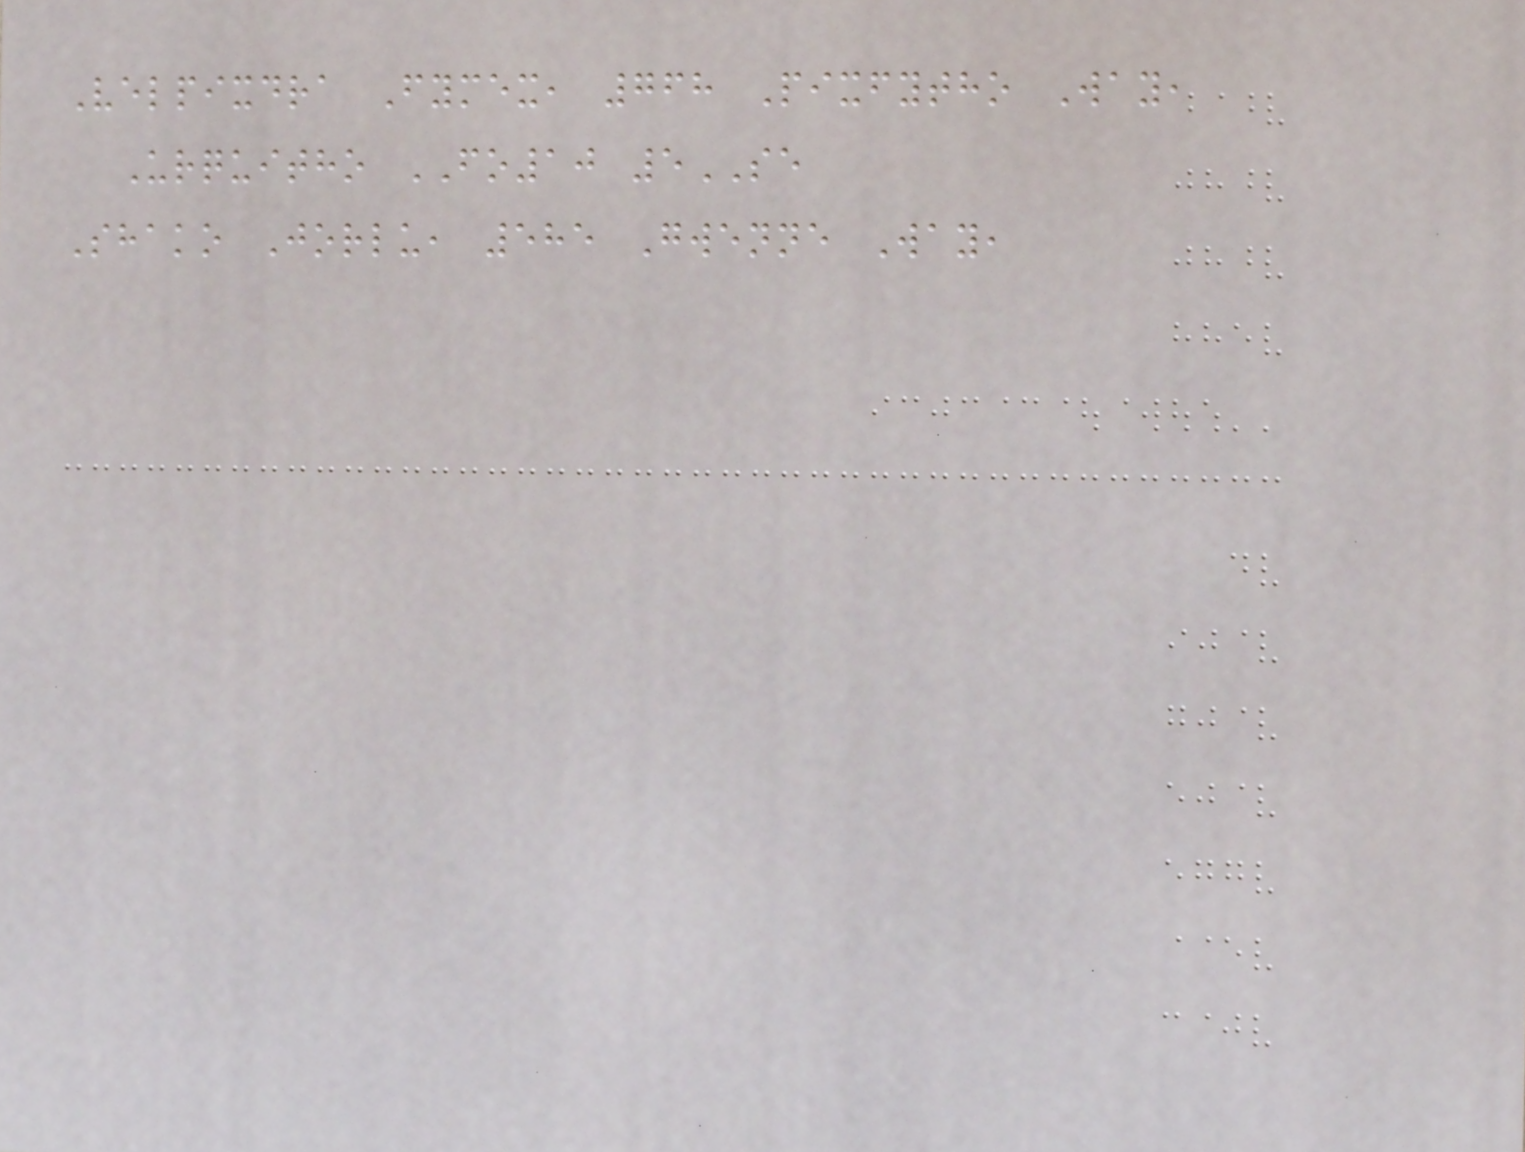Velpixdra Fymex, 768 Pixfytho Way,
Urquitho FO10 5SE
Shako Jorlu, 585 Gwenne Way,
